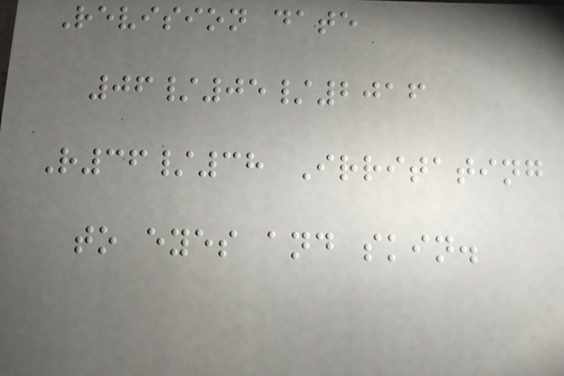Revision date
06/05/2016
R36/38 Irritating
to eyes and skin.
